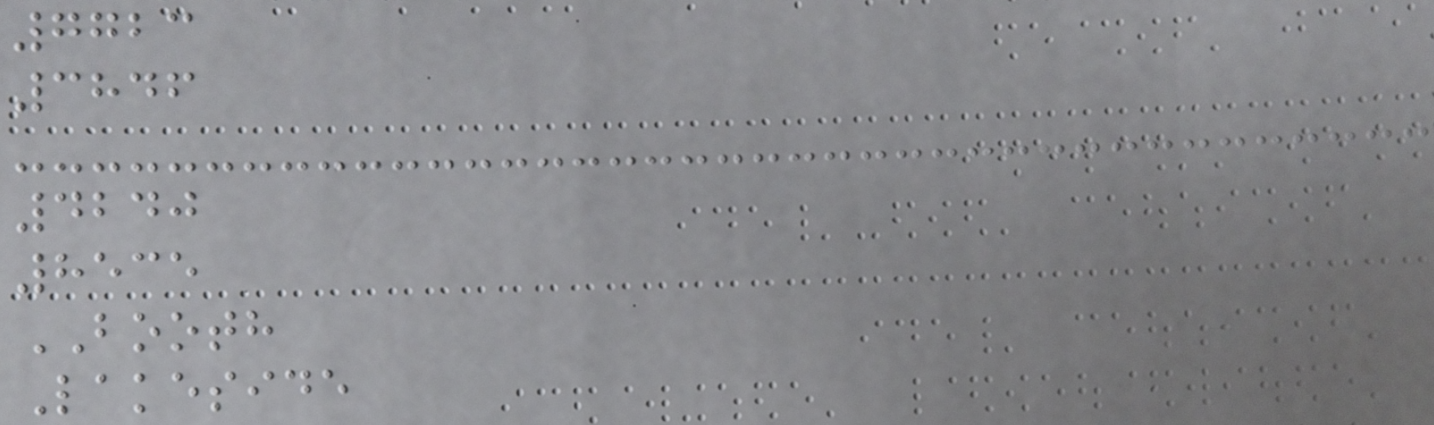7723
3846
4240
8535
BOOTH
Lakeside
